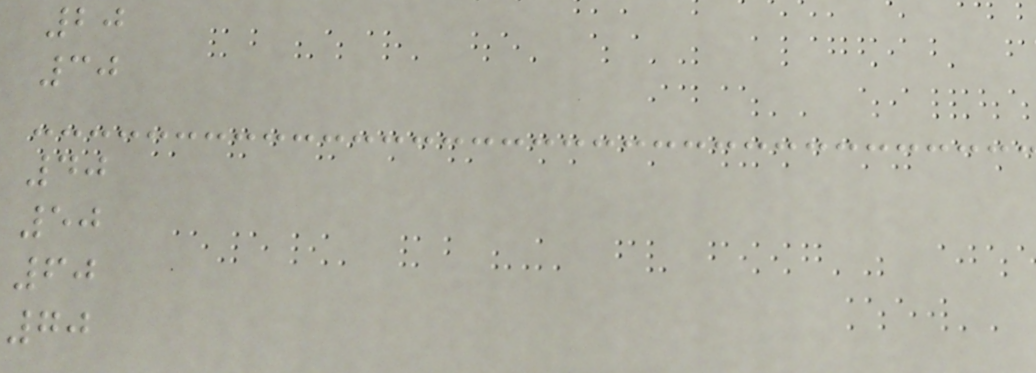20
30
40
50
60
70
